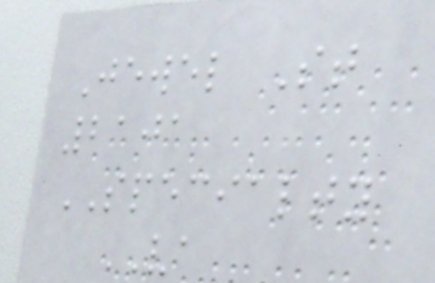Jewel St
2101
SPECIALTY
VA
